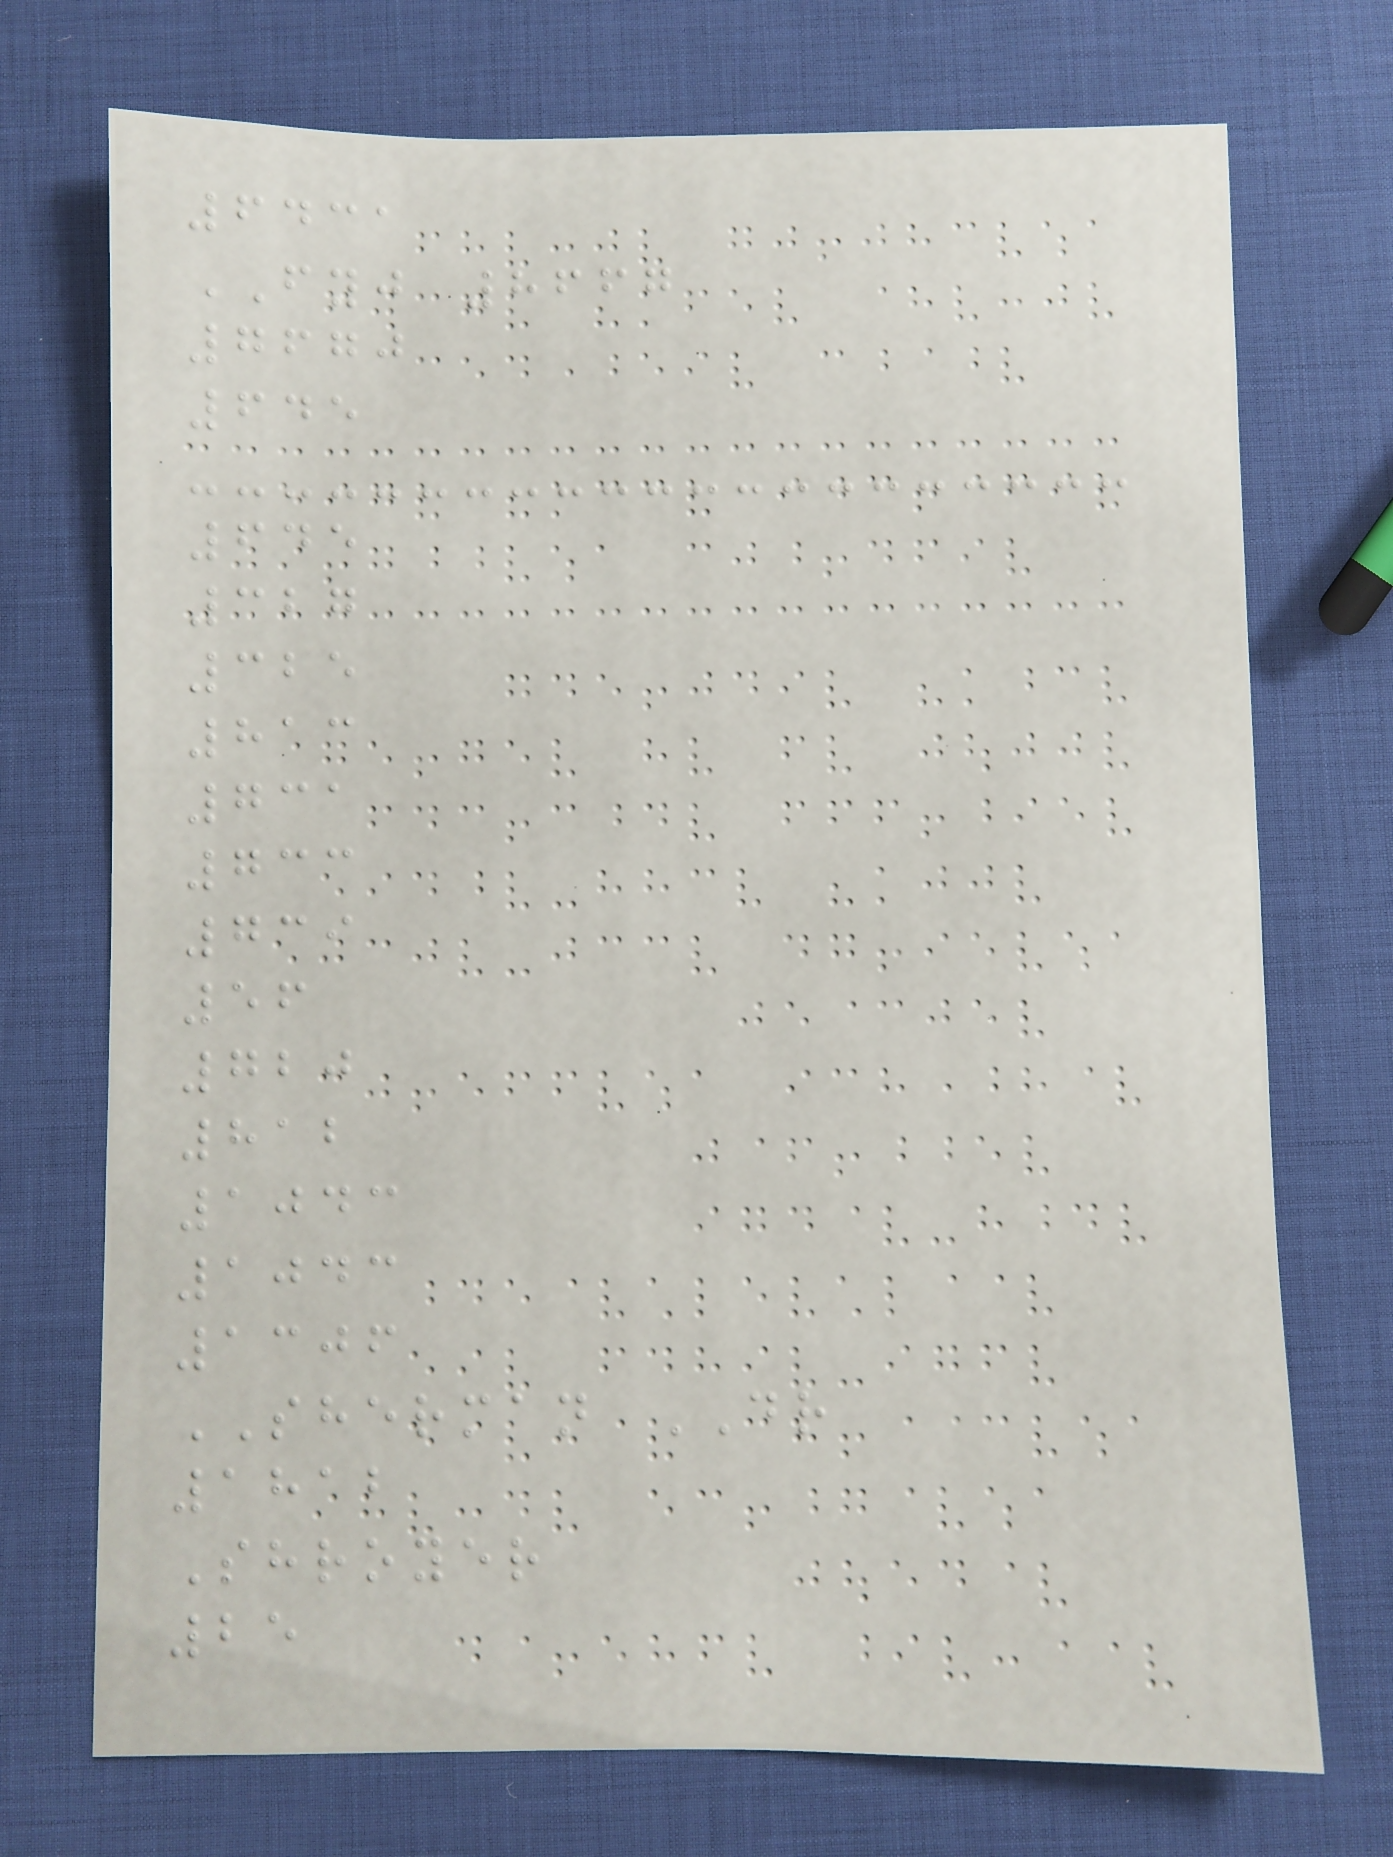6431
FYJ 8667
7670
645
645
327
325
813
731
733
739
56
720
812
1043
1043
1306
SHERMAN DR
1812
Shroyer
25
